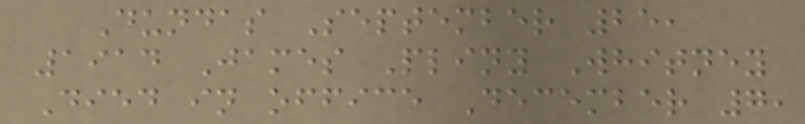Dundas September 25,
1914 James Pliny Whitney
Died in office December 7,
